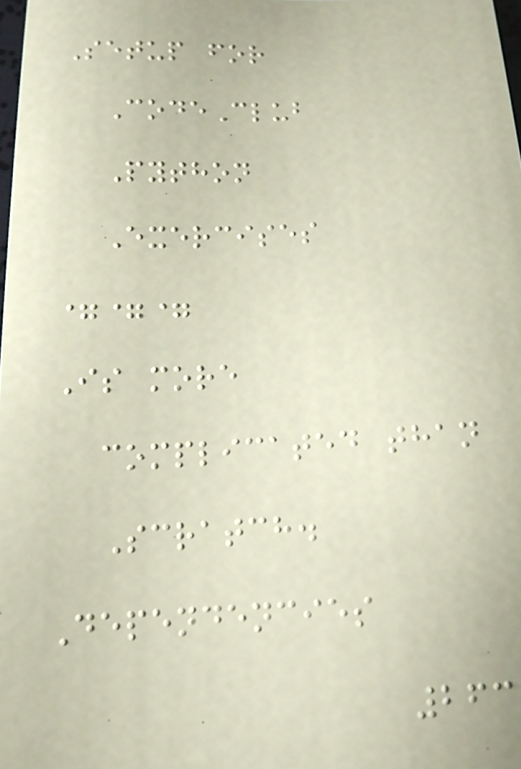Setup for
CodeClub
Python
Exercises
===
Is more
complicated than
Scratch.
Dependencies
263
